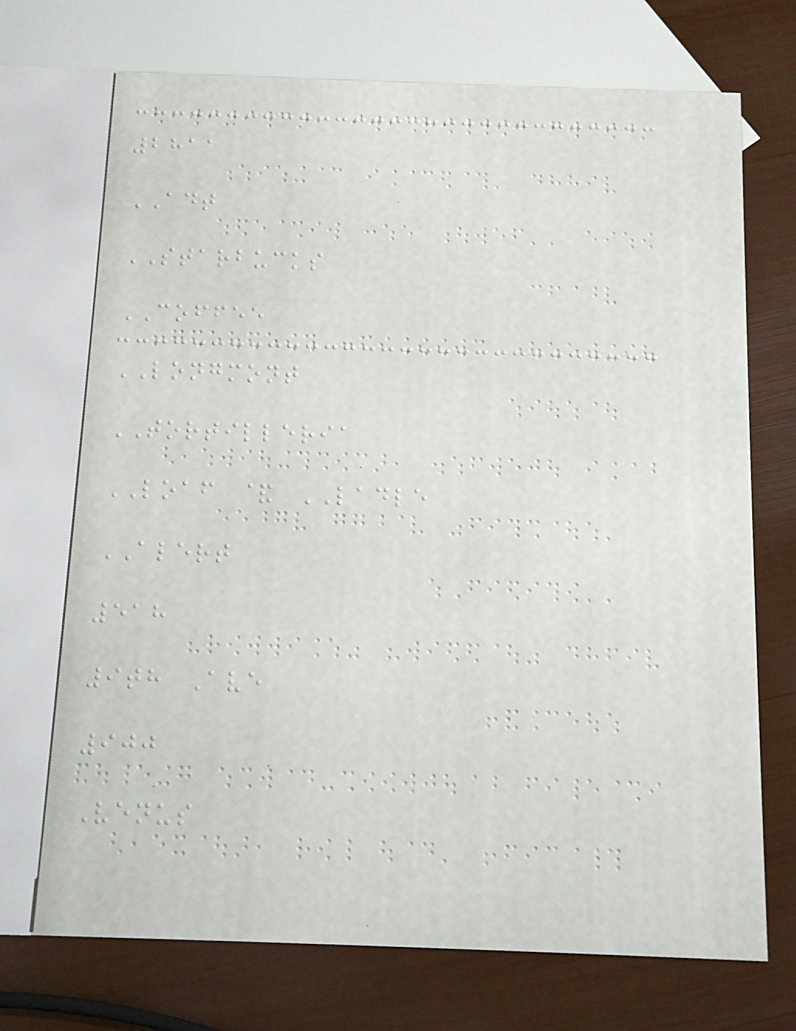2811
ADT
STARBUCKS
COFFEE
LONGMONT
TORTILLERIA
LOAF & LADLE
ALERT
518
9th Ave
900
Venus
